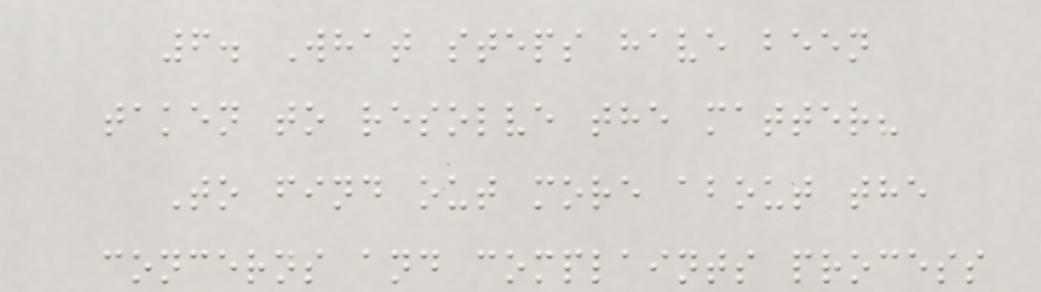6. What steps have been
taken to resolve the matter?
To find out more about the
concerns and complaints process
